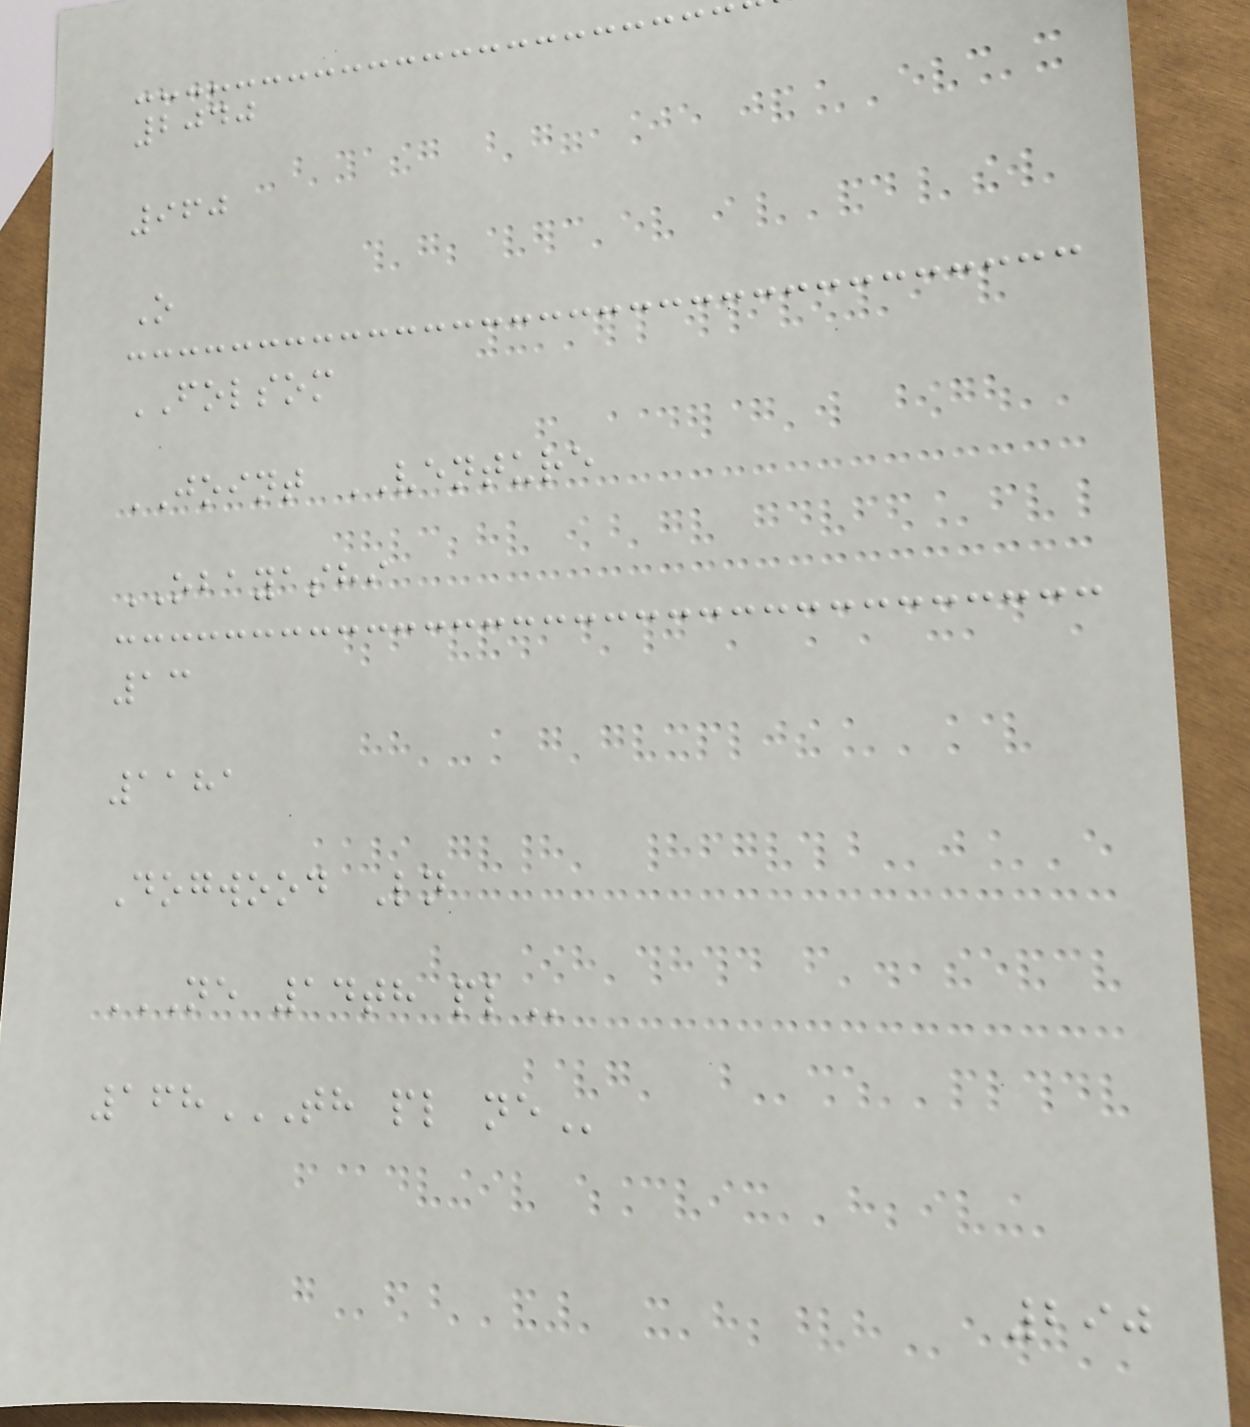2040
960
O
FOLSOM
JOINT VENTURE
OBAYASHI
13
1181
Dogwood Ln
NE 14TH PL
168TH PL NE
290
